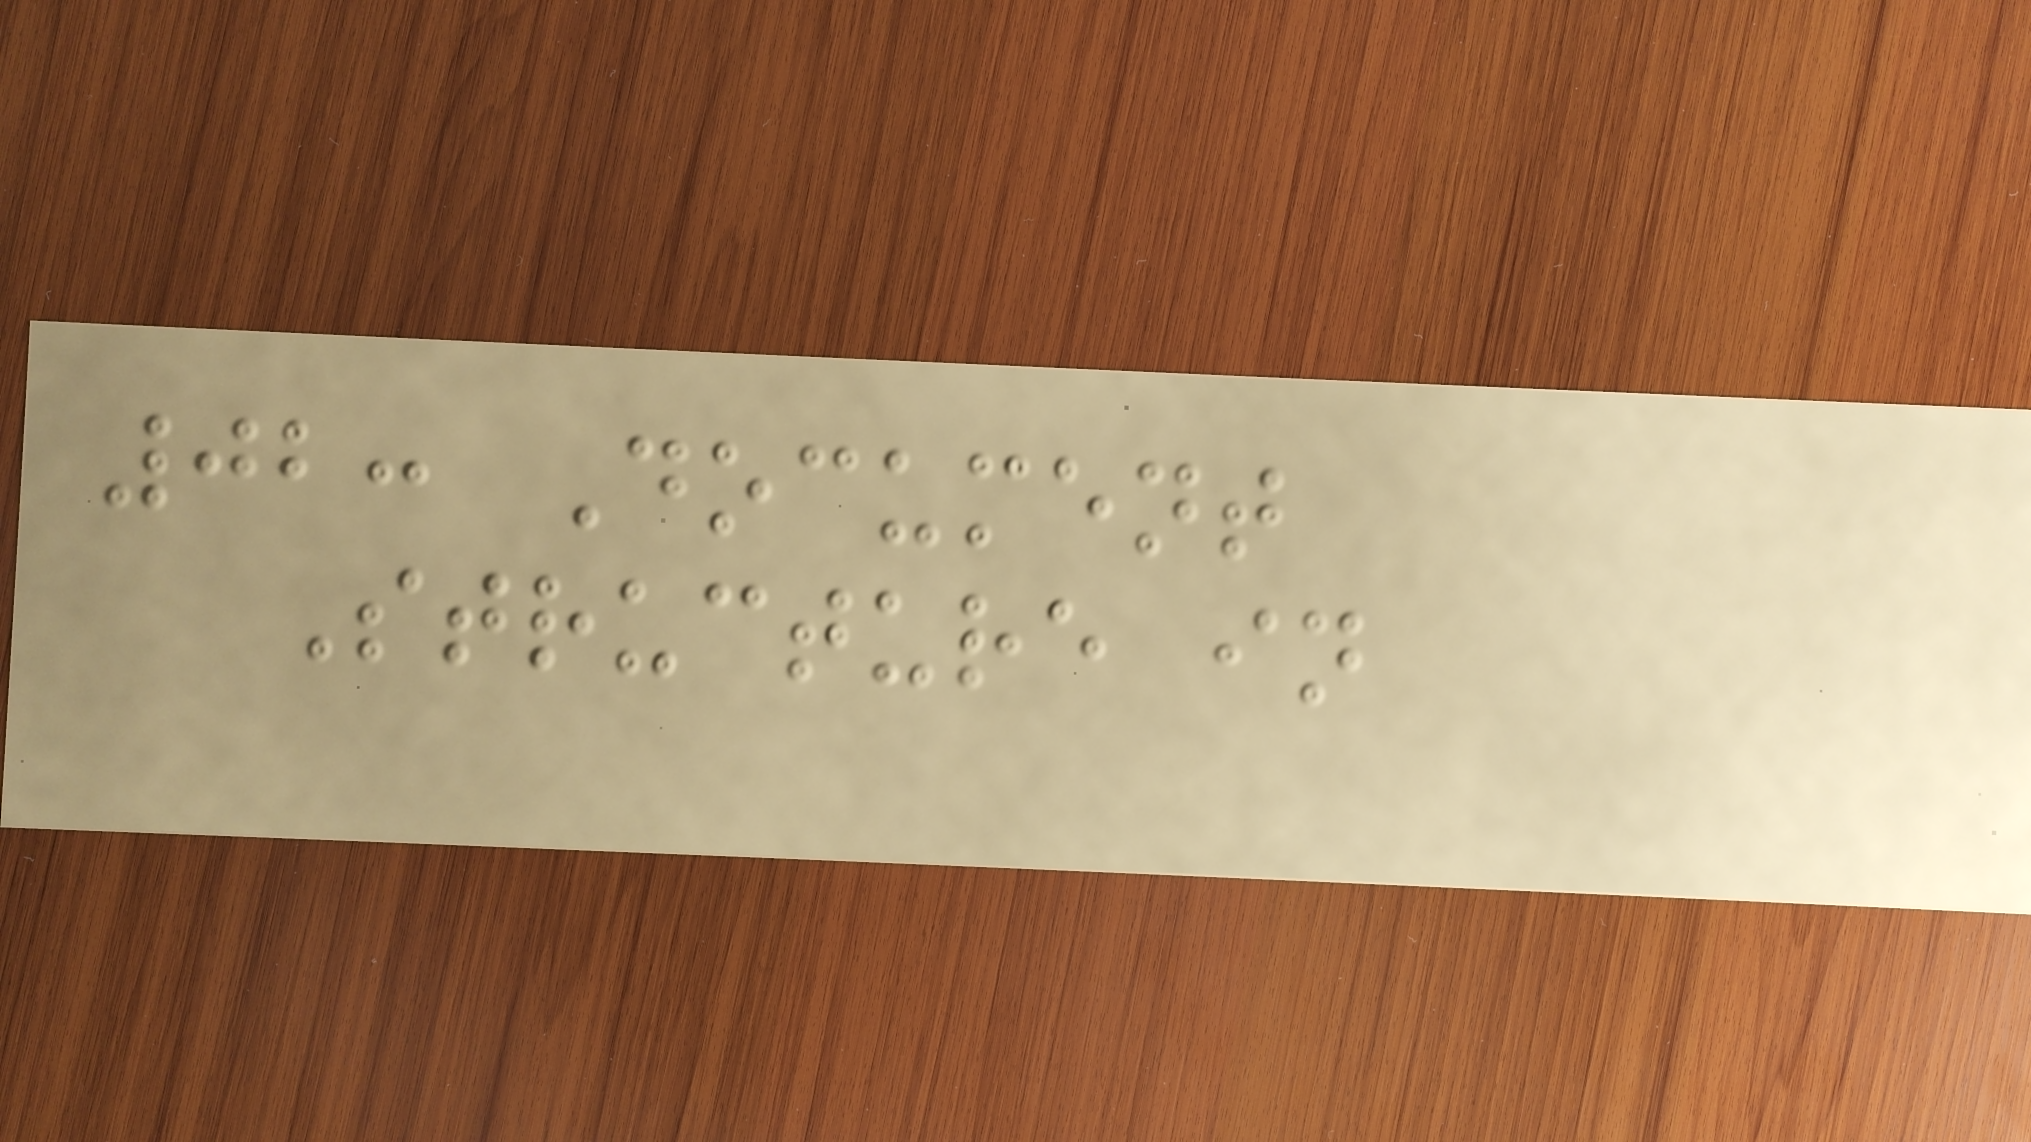02: Document
Structure in
